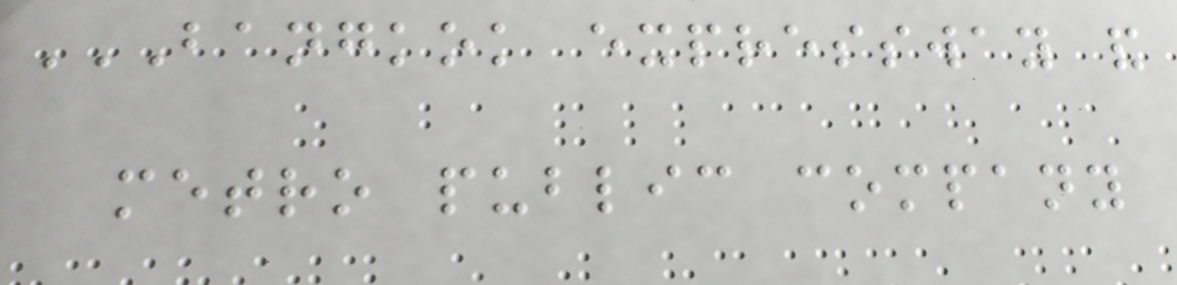BANGKOK EXPRESSWAY AND
METRO PUBLIC COMPANY
